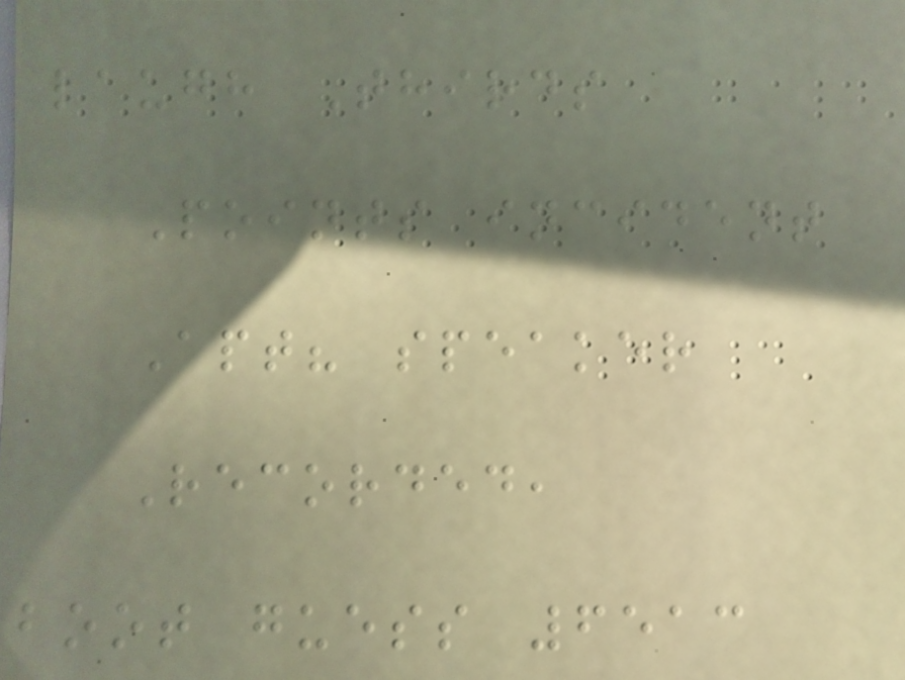laugh Thirds
Points incident
Apt? speaker
Recorded,
boot guess 6513
